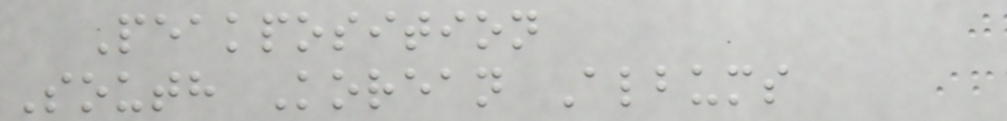Peakposition
South Korean Albums
